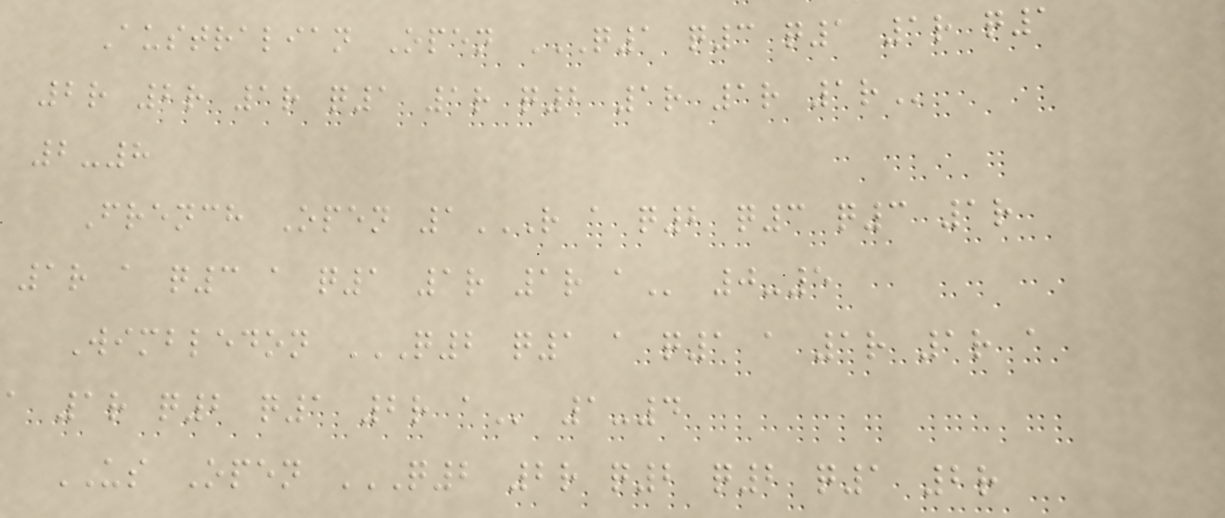Australian Open Q1 Q3 Q1 1R Q1
2R 2R 1R Q1 1R Q2 1R 1R 1R
2-8
French Open 1R A Q2 Q3 Q3 1R
1R A Q3 A Q1 1R 1R A 0-5
Wimbledon Q2 Q1 A Q1 A 1R 1R A
A 1R Q2 Q1 2R A 1-4
US Open Q2 2R Q2 Q2 Q1 2R
